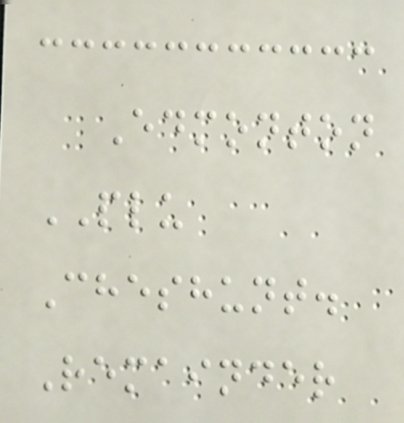Edmonton
PLU
Cheshunt.
Remainder
